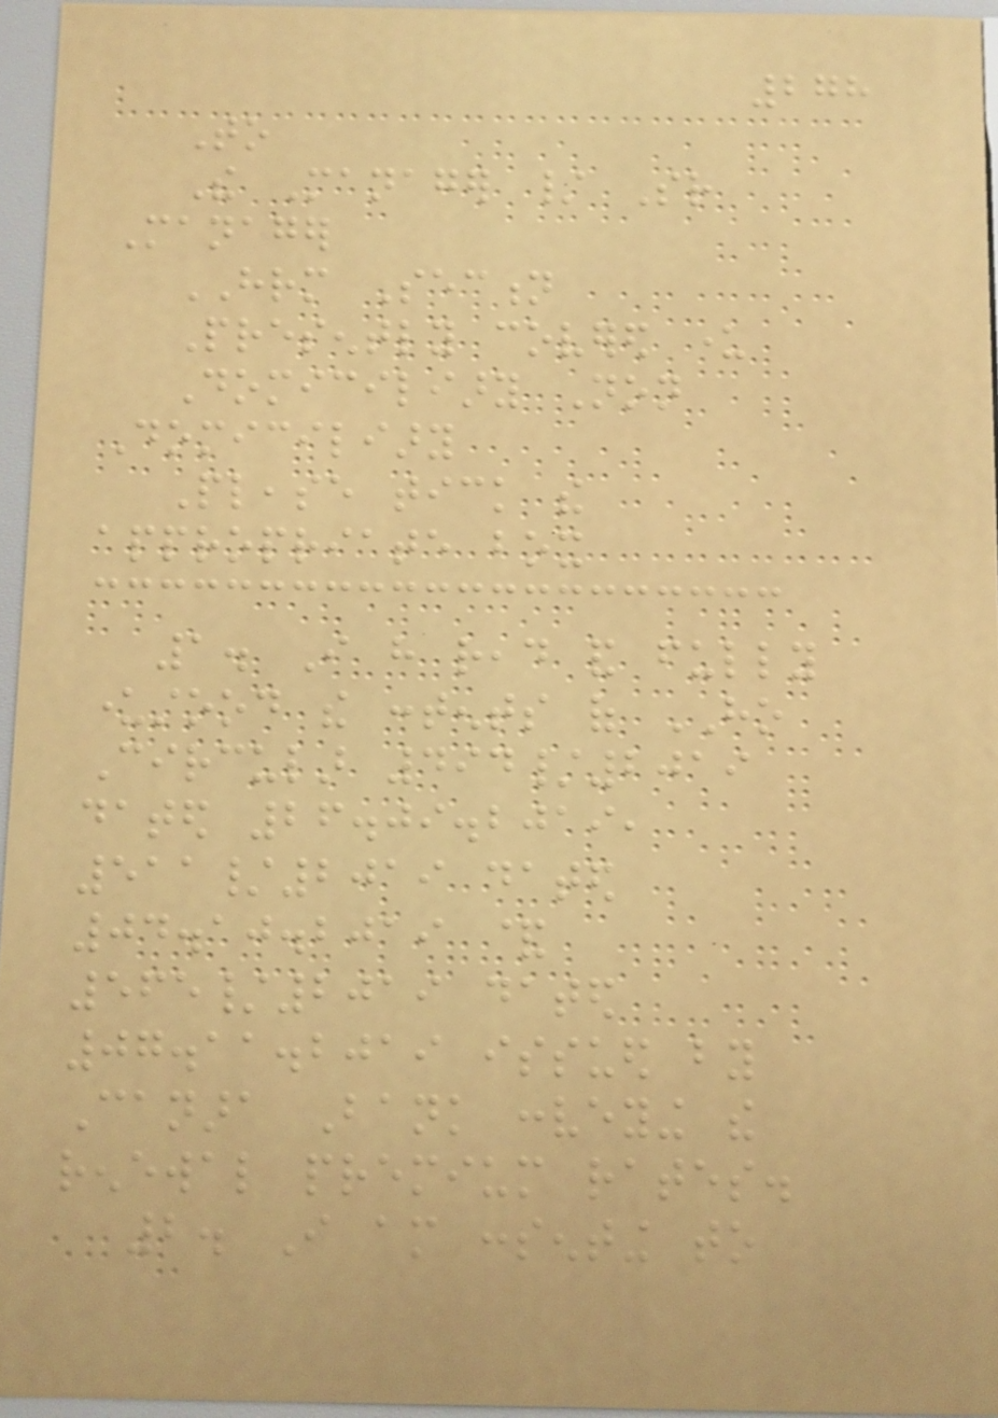278
To
The Manager / Sr
Manager
HRM Section
Presently covered under
Domiciliary Non
Domiciliary
Please tick the
appropriate box
1. I have read and fully
understood the contents of HO
Circular 494/2019
dated 26.09.2019,
511/2019 dated
04.10.2019 &
565/2019 dated
07.11.2019 issued by
Canara Bank conveying the
renewal premium rates.
2. I am consenting to
